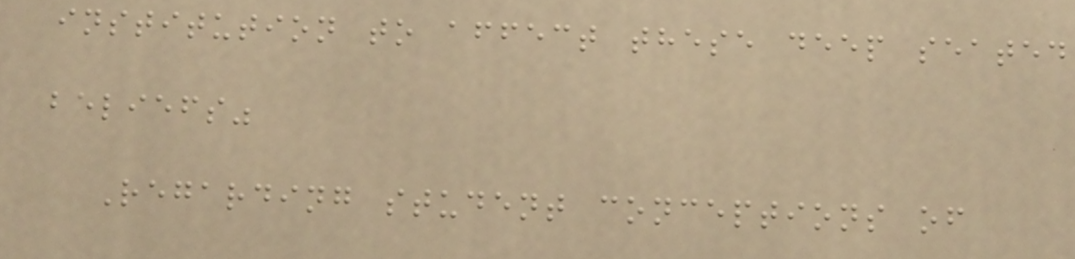institution to affect these deep seated
beliefs"
Regarding student conceptions of
